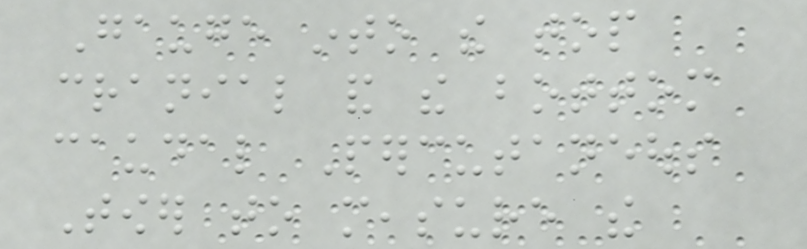Gauge into the top
cranial and the bottom
caudal Percutaneous
Tower to measure the
